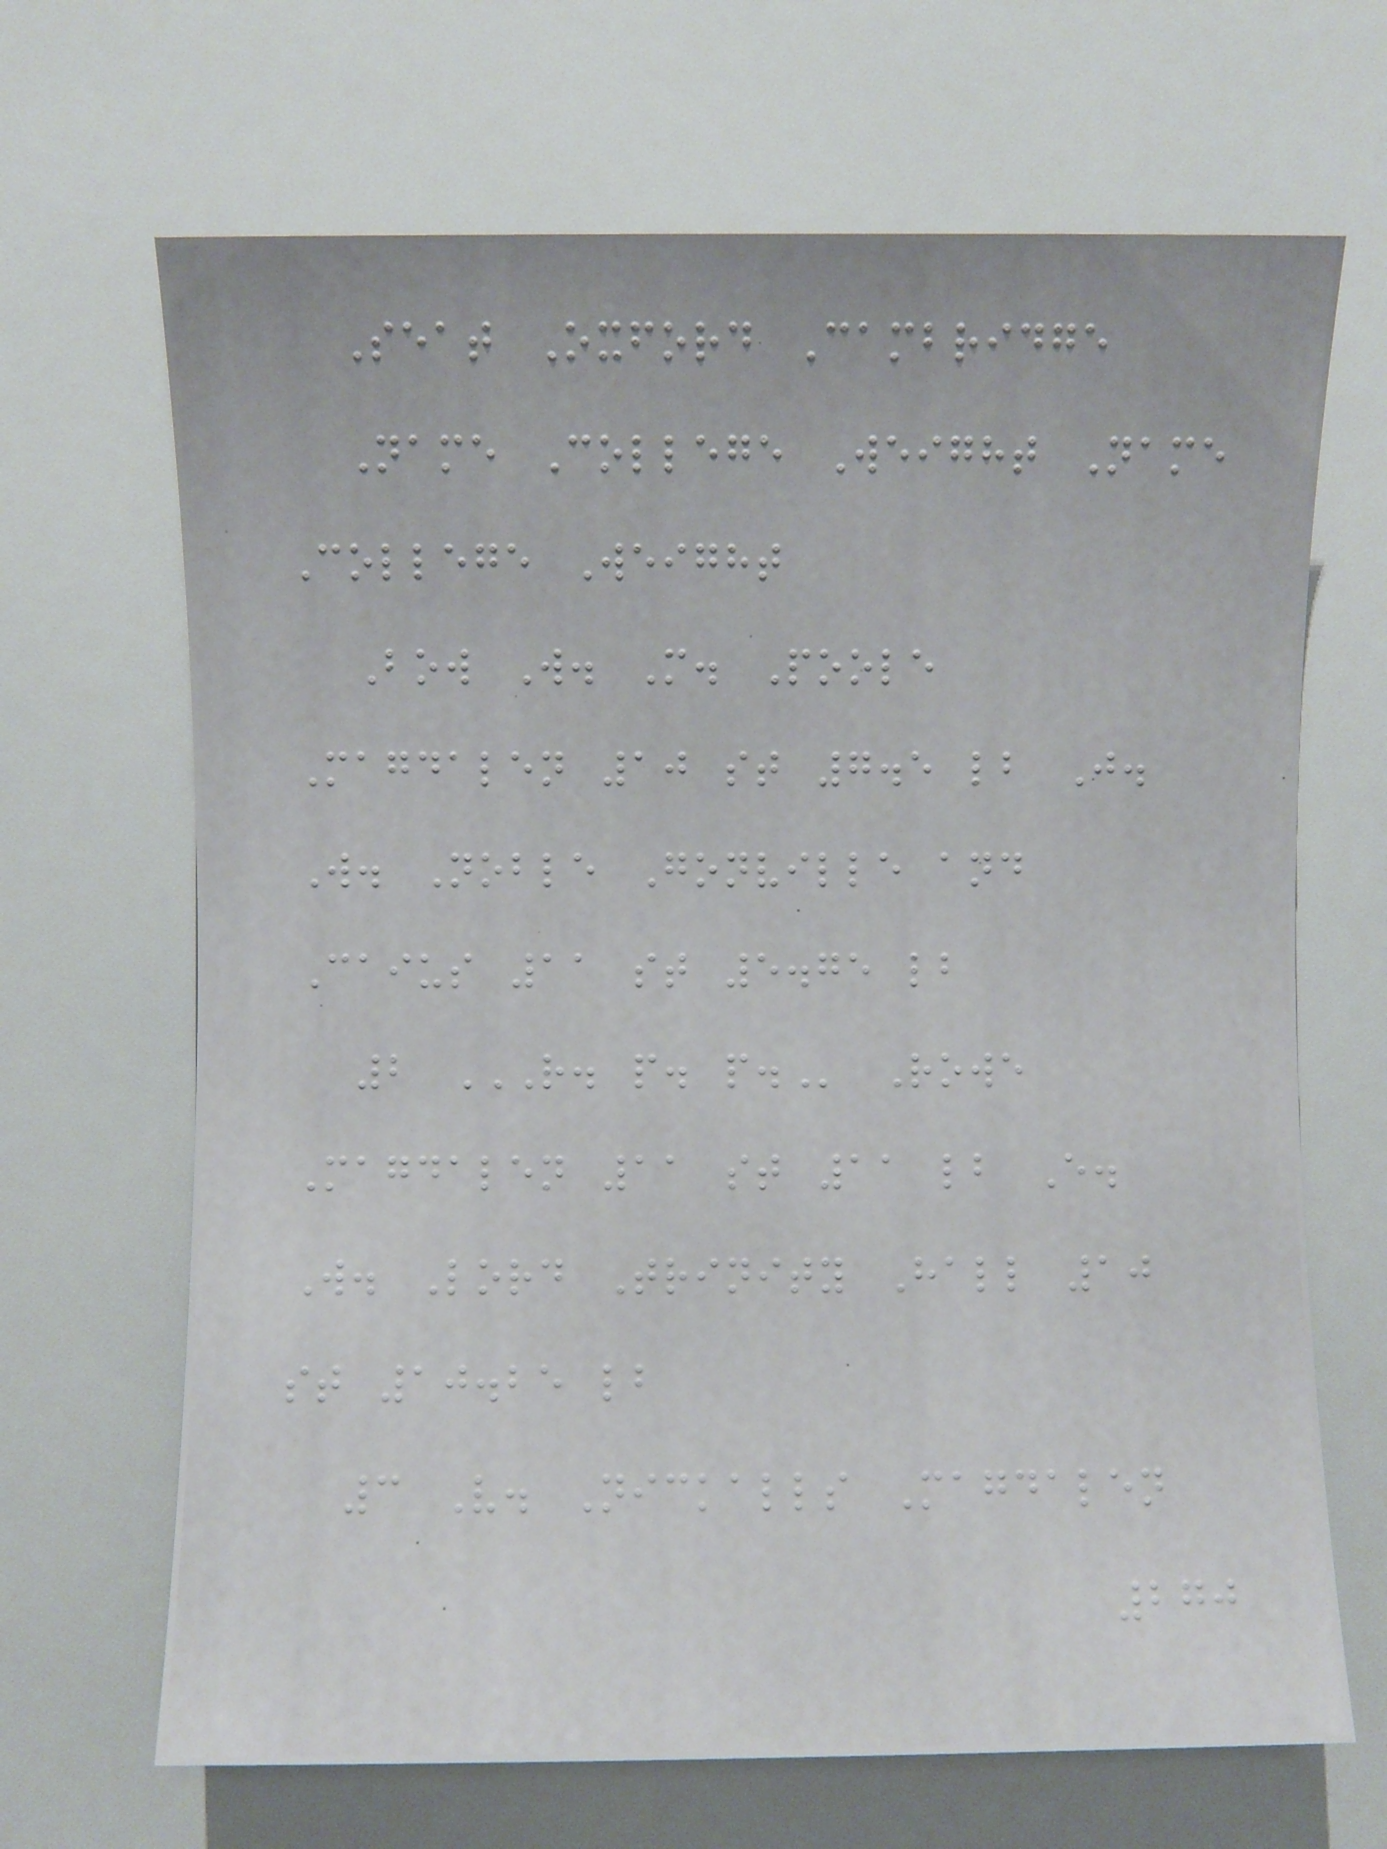Seat Oxford Cambridge
Name College Weight Name
College Weight
Bow W. M. Poole
Magdalen 10 st 7.5 lb J.
W. Noble Gonville and
Caius 11 st 5.75 lb
2 R. P. P. Rowe
Magdalen 11 st 11 lb E.
W. Lord Trinity Hall 10
st 10.25 lb
3 V. Nickalls Magdalen
270
